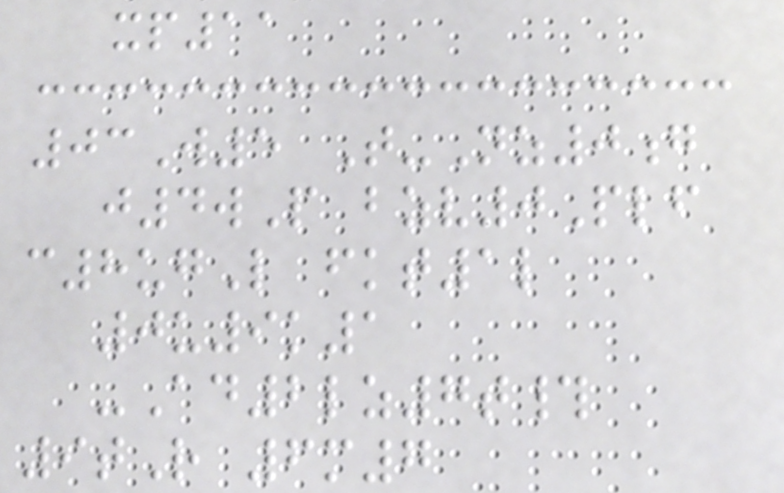xp11
03W5 T-Nz0g
j4wP bzv0Plf
c8ugL fkt1l
0u9k1
-Ad2lz7t#
9tR 6m7
